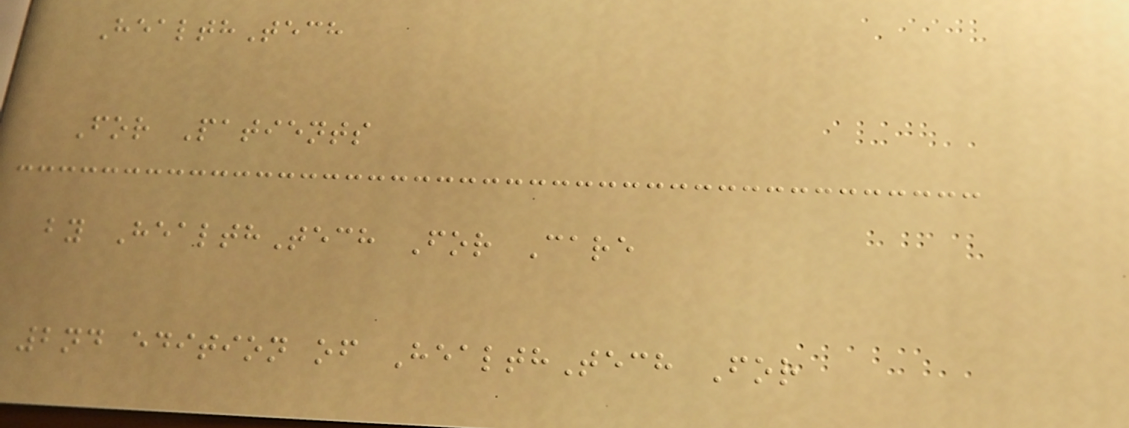HealthTech
For Patients
by HealthTech For Care
2nd edition of HealthTech For
